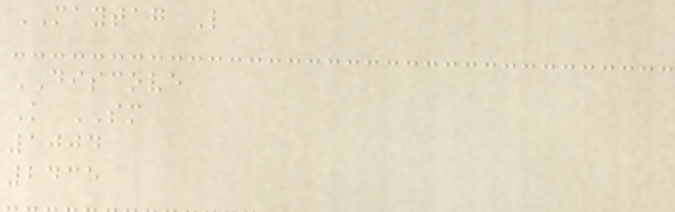MAYTAG L
DISCOVE
K SM
1004
2435
